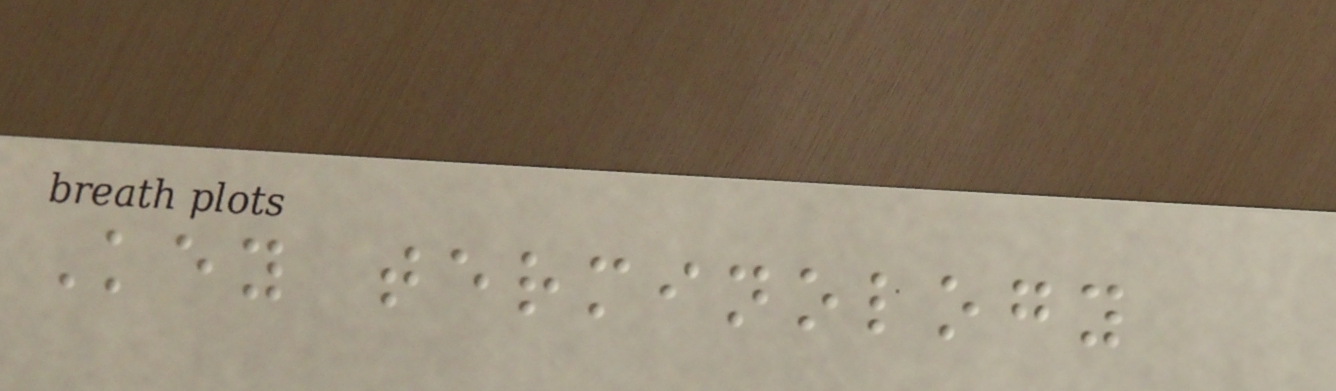Key terminology
